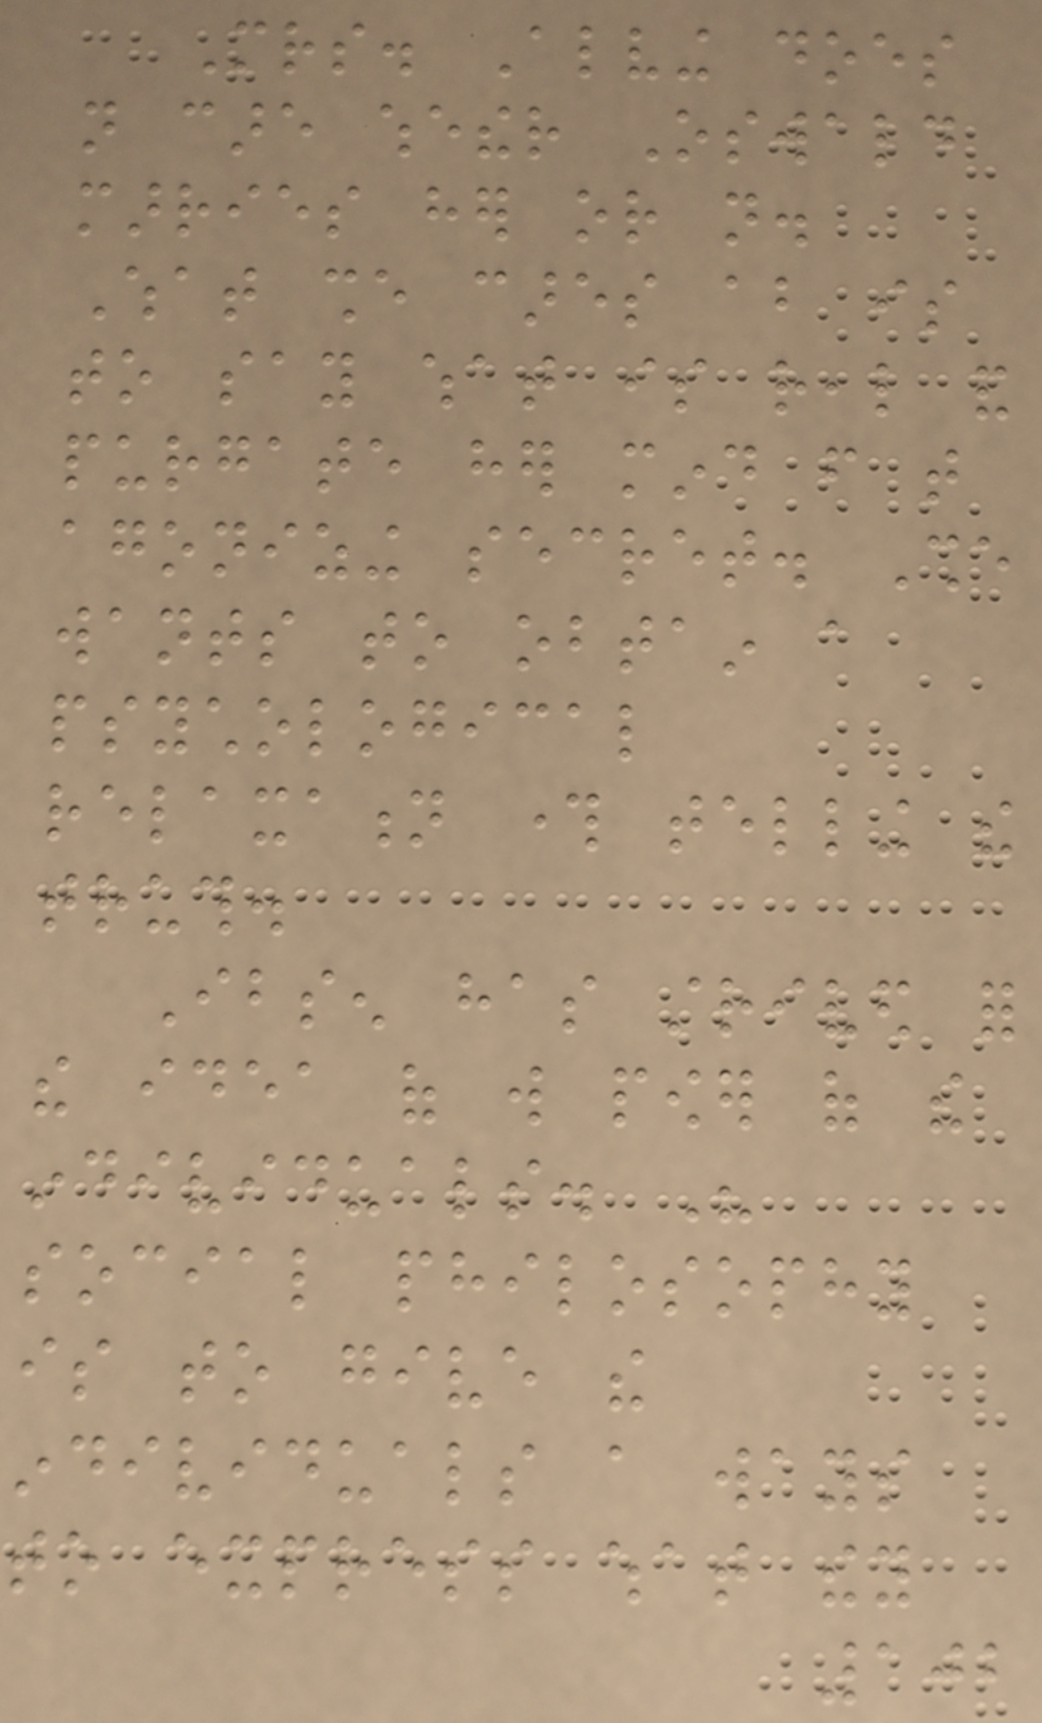Mrs. Alving does
not care whether Oswald
marries her or not.
What she cares about is
to say what is real and
purgate her mind from that
agonizing secret. She
wants to obtain a
psychological
relaxation through telling the
truth.
Ibsen has strived for
the idea of will power of the
individuals. His
social philosophy
is to give the
individuals a ways
to express what they
102
